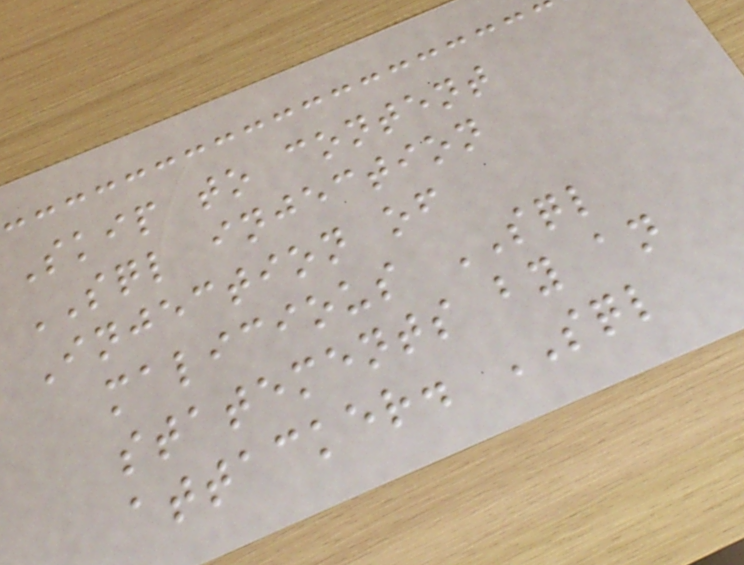Skip to content
SQL injection
Injection of
malicious SQL
statements by an
attacker. SQL
